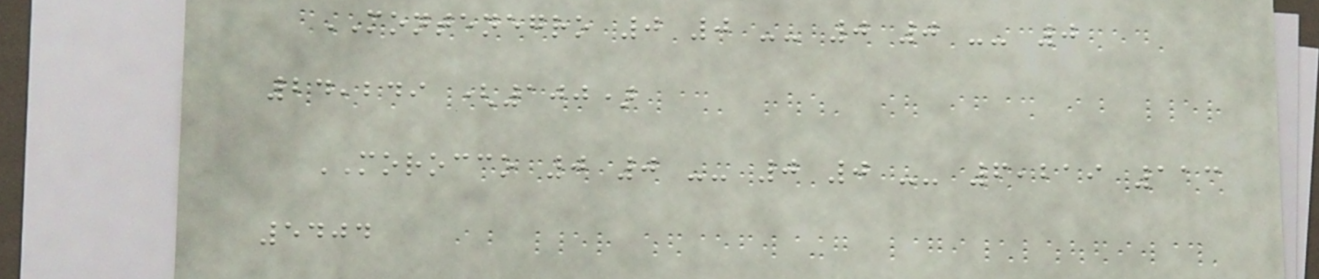MONTENEGRO 0 0 -- 0 0 -- 0
24,249 (100)
MOROCCO 0 0 -- 0 0 -- 6,219 113
5404
